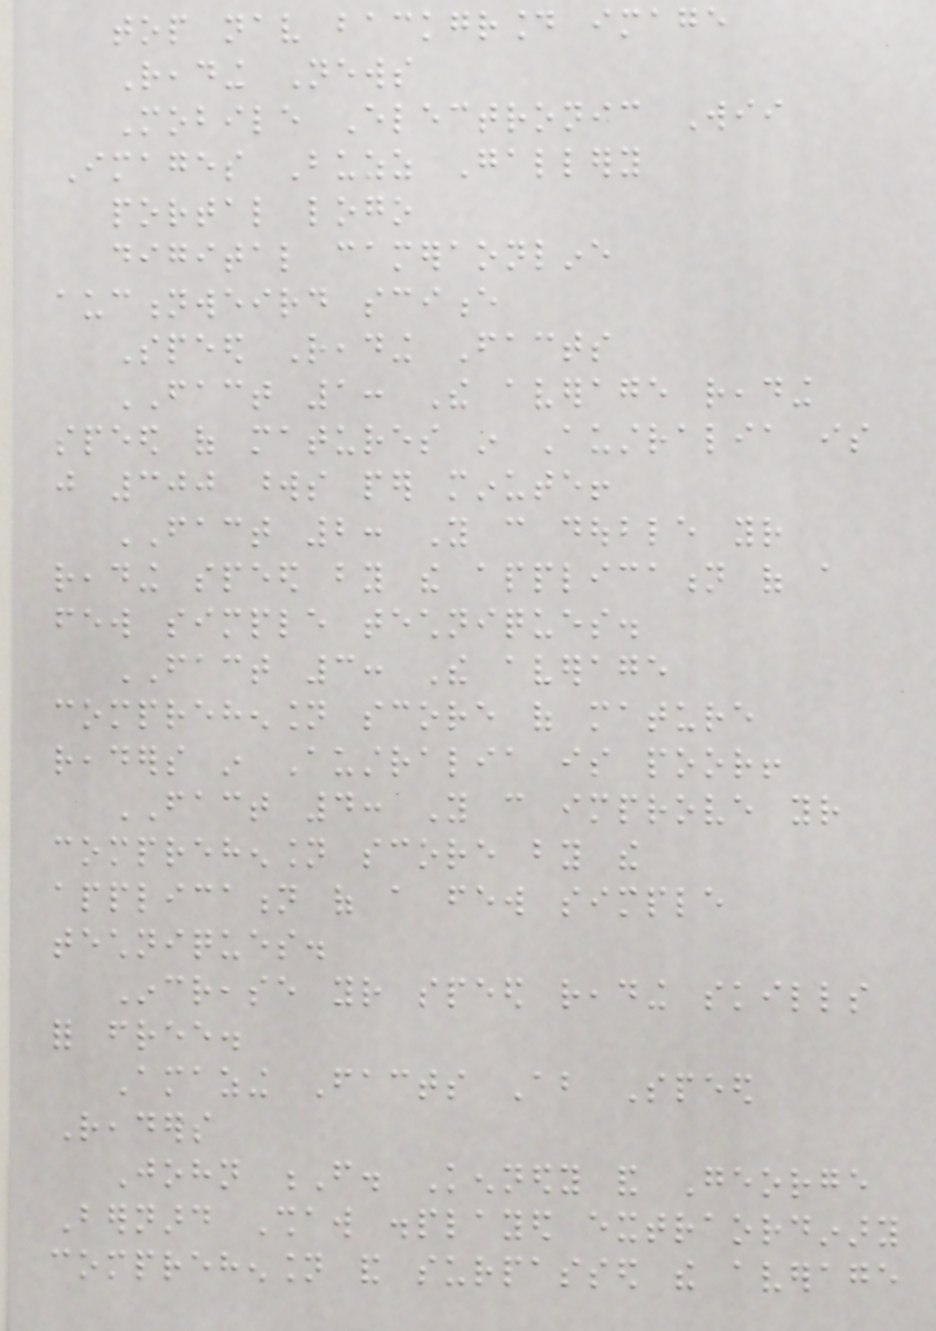top nav background image
Reading News
Mobile Electronic Wii
Images Buzz Gallery
portal logo
digital cameraonline
auctionweird science
Speed Reading Facts
FACT 1: The average reading
speed of matures in Australia is
just 300 words per minute!
FACT 2: You can double your
reading speed by the application of a
few simple techniques.
FACT 3: The average
comprehension score of mature
readers in Australia is poor!
FACT 4: You can improve your
comprehension score by the
application of a few simple
techniques.
Increase your speed reading skills
for free.
Amazing Facts About Speed
Readers
John F. Kennedy and George
Bernard Shaw displayed extraordinary
comprehension and surpassed the average
